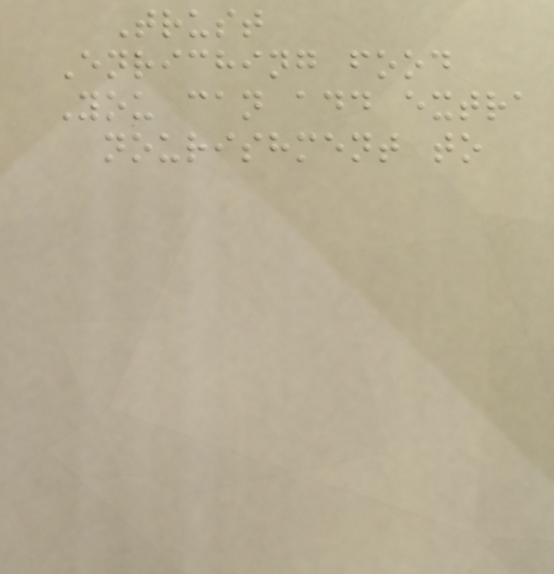Trust
Enriching food
You can add extra
nourishment to
